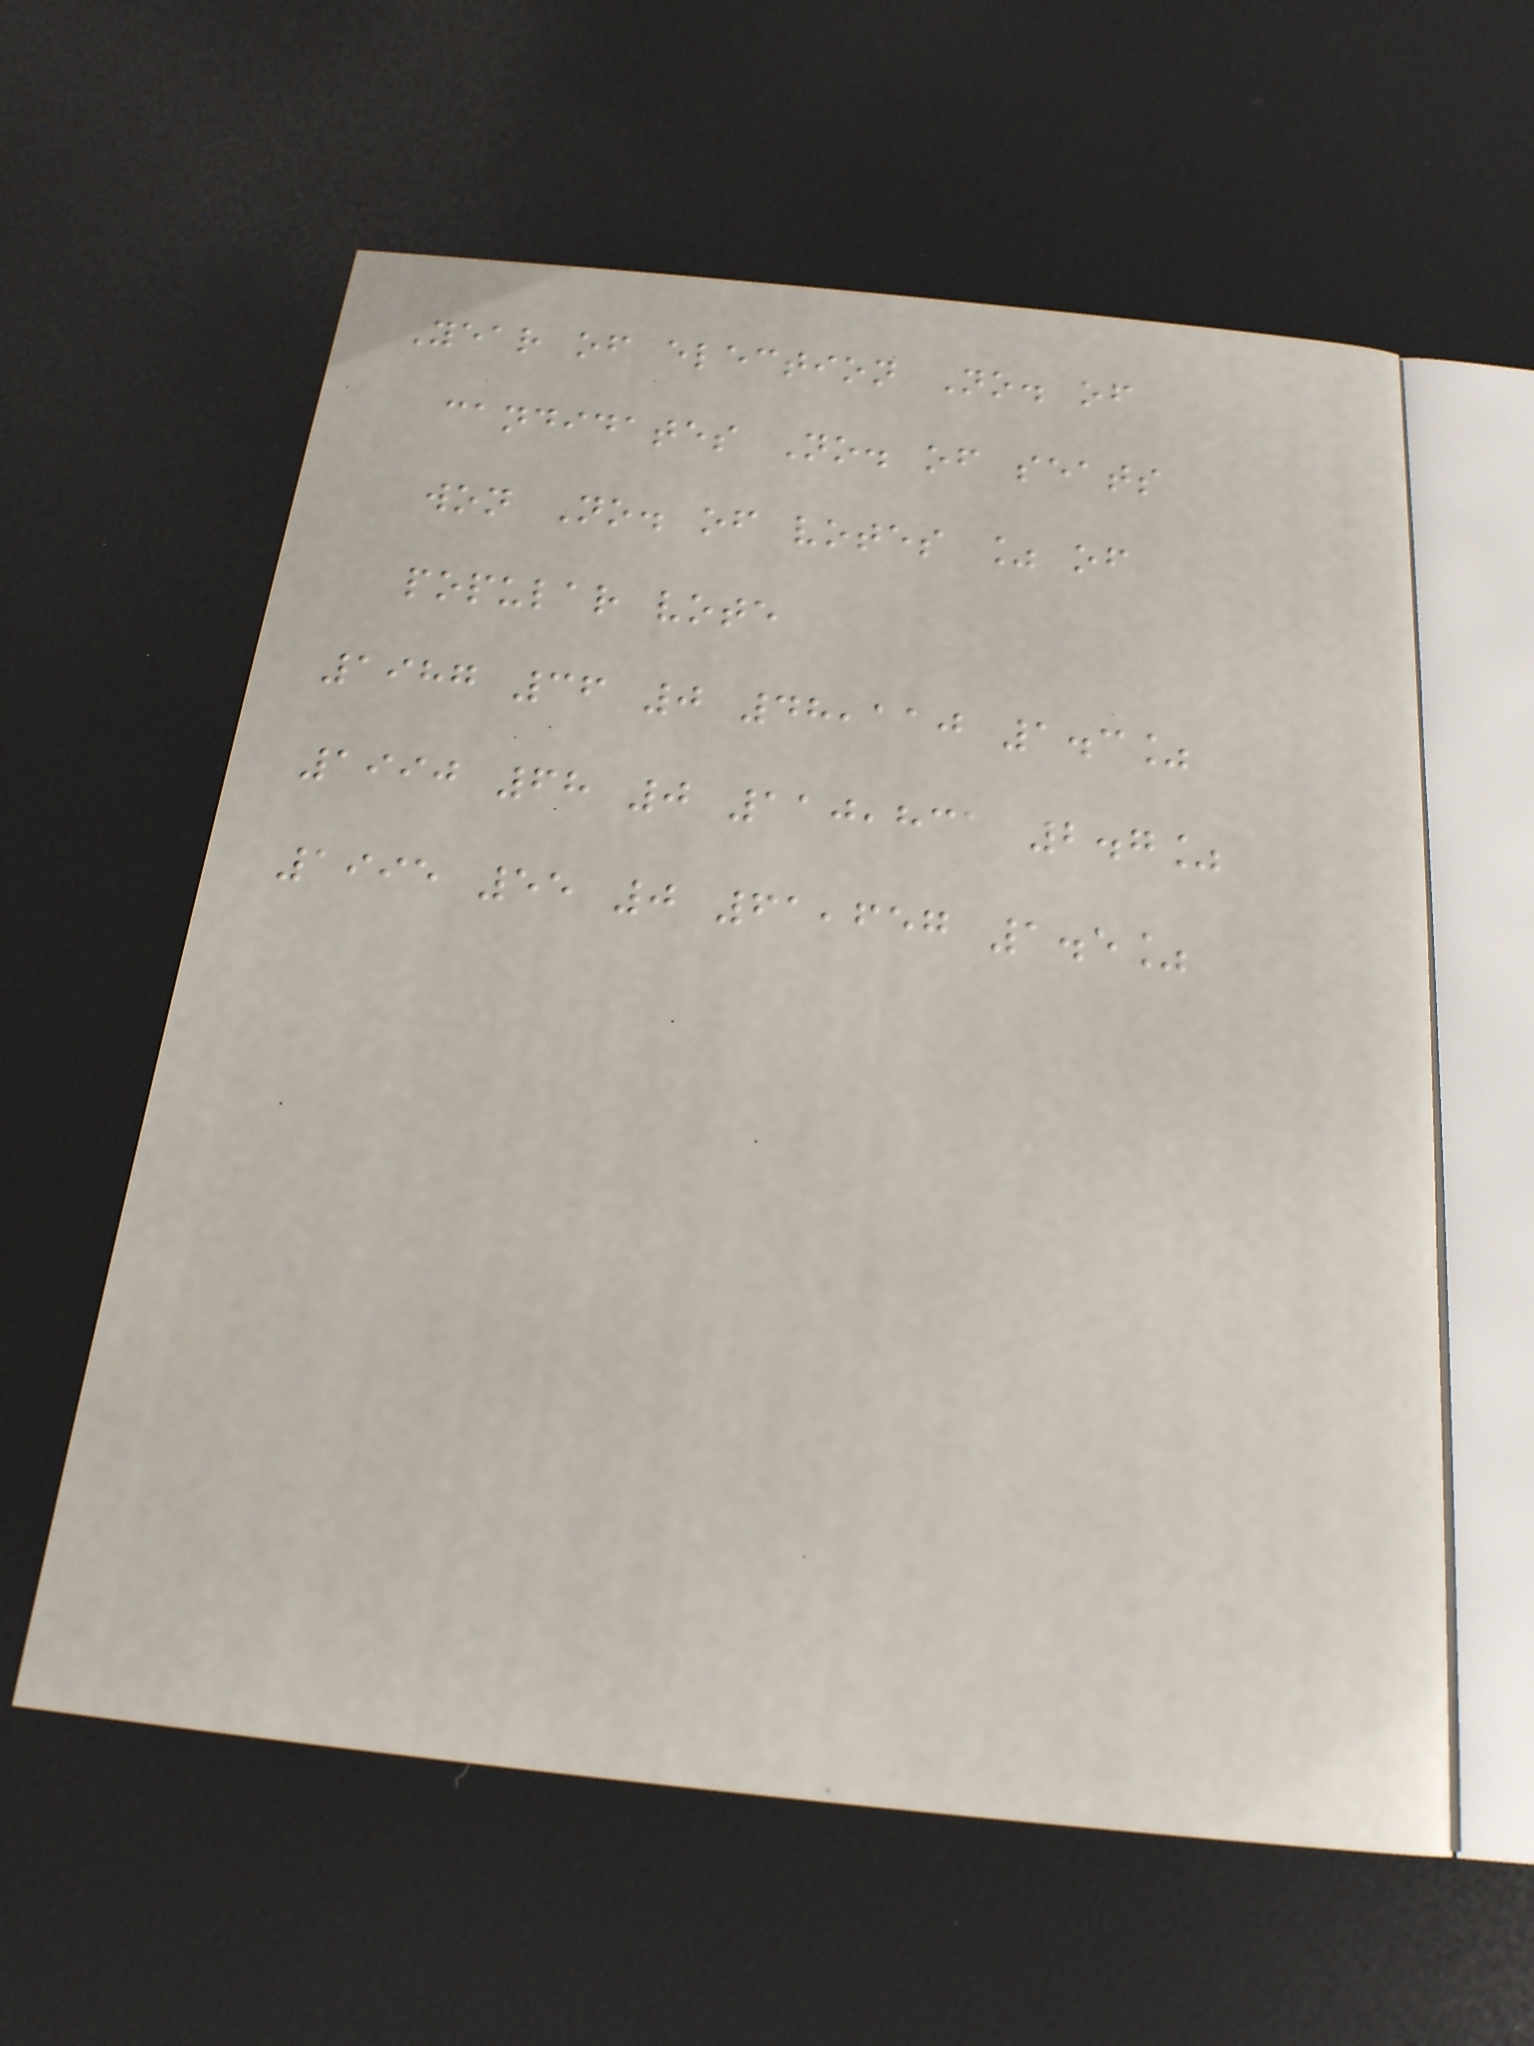Year of election No. of
candidates No. of seats
won No. of votes % of
popular vote
1987 36 0 48,110 1.3%
1990 68 0 110,831 2.7%
1995 55 0 61,657 1.5%
